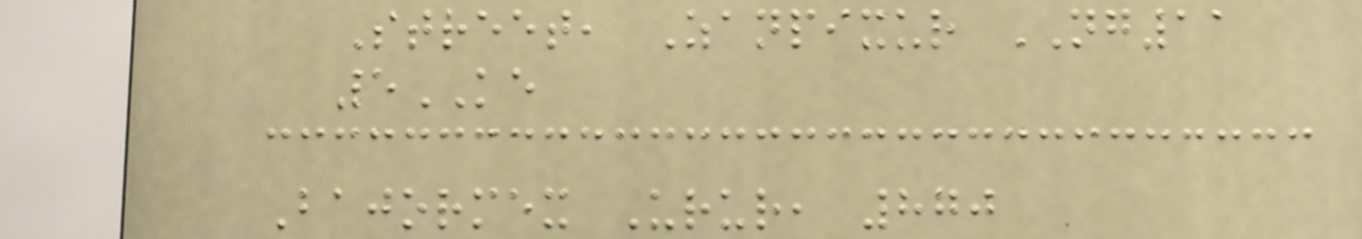Street, Zanpixur NG11
5KE
Bajormex Urur, 870
